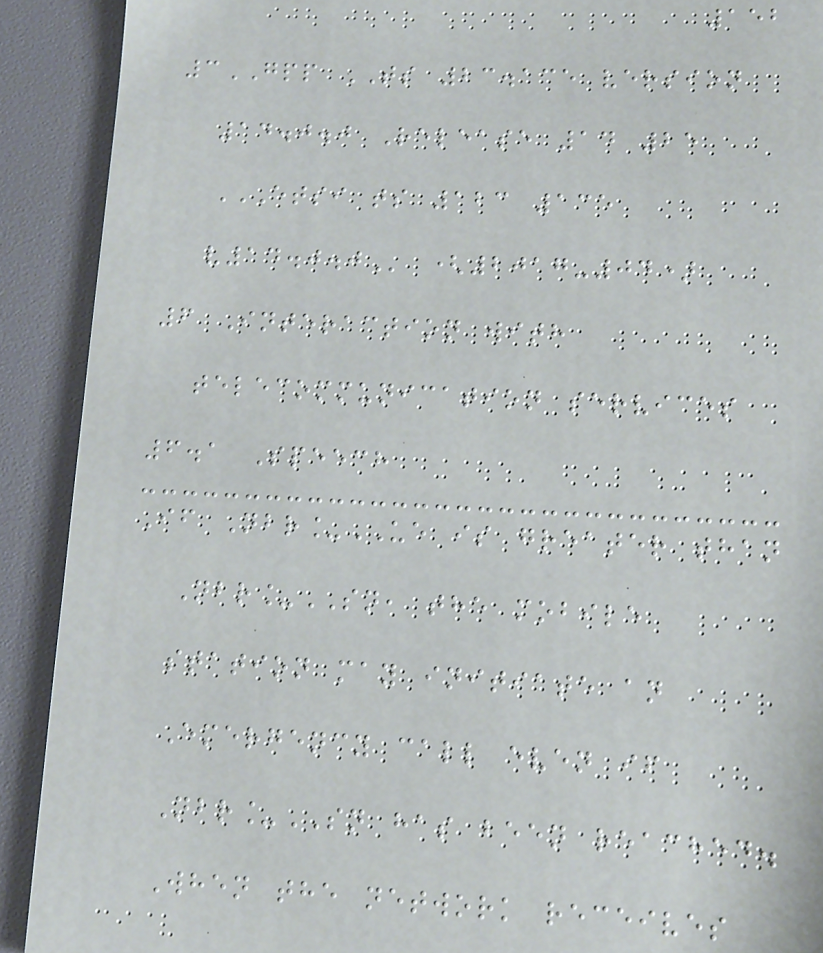152
3GPP TS 23.135 version
14.0.0 Release 14 25
ETSI TS 123 135
V14.0.0 (2017-04)
6 Interaction with
telecommunication services
6.1 Speech
If Nbr_UE is greater than
Nbr_SN, the mobile
station may initiate an
Emergency call even if
Nbr_SN has been reached.
When the network receives
